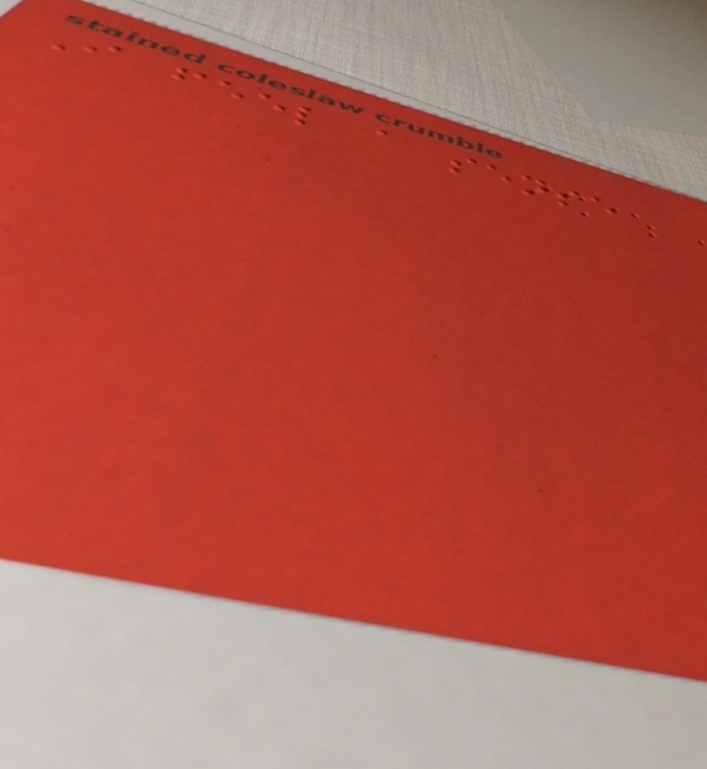I feel a sense
